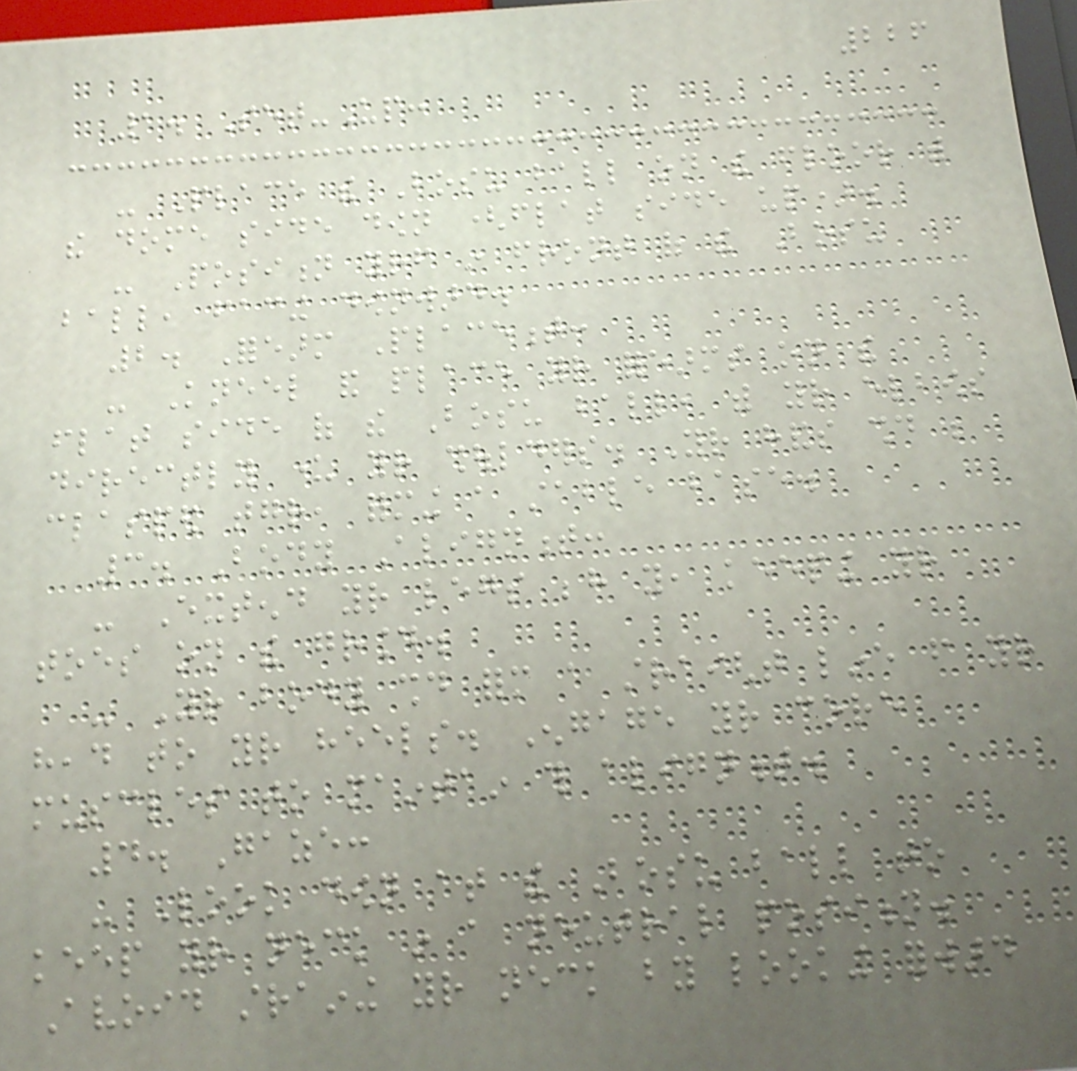226
1. Set-Up:
- Place the Bosu ball on the floor with
the dome side down (flat side up).
- Position yourself in front of the Bosu
ball, facing downward.
2. Forearm Placement:
- Kneel and place your forearms on the
flat side of the Bosu ball, with your elbows
directly under your shoulders. Your hands should be
clasped together, forming a stable base.
3. Body Alignment:
- Extend your legs behind you, keeping your
toes on the ground.
- Your body should form a straight line from your
head to your heels. Engage your core
muscles to maintain this alignment.
4. Gaze:
- Look down at the Bosu ball to
keep your neck in a neutral position.
Avoid straining your neck by looking forward
